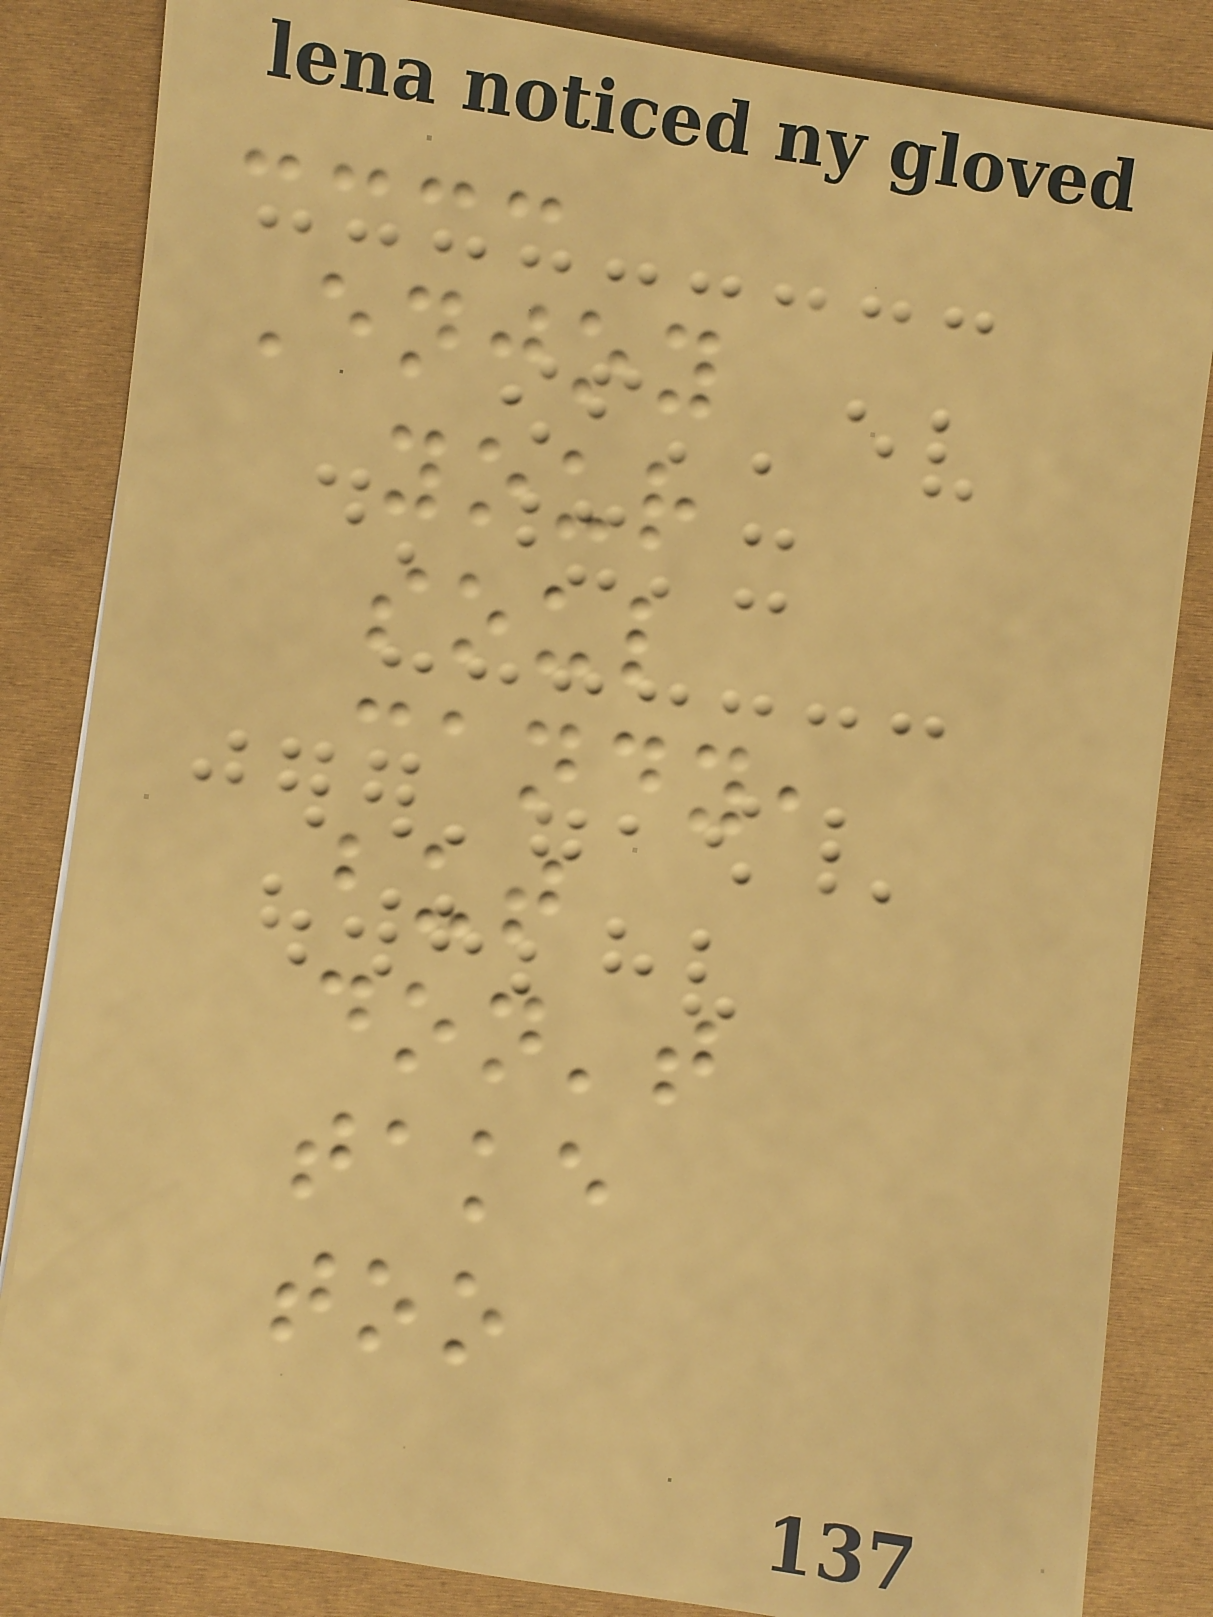Enjoy
your
soul
candy,
but
don't
take
too
